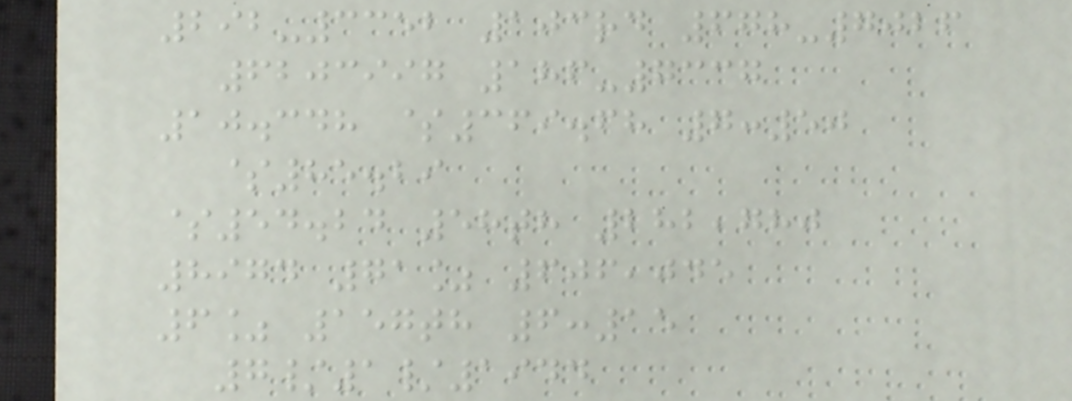292-3352 103rd 678-7026
6203997 186-7337
10.348 $369.68 7:50
$85.29
$54.24 58th 282,780
8974 71% 606,045
6% 157th 6:15
7/1/1944
